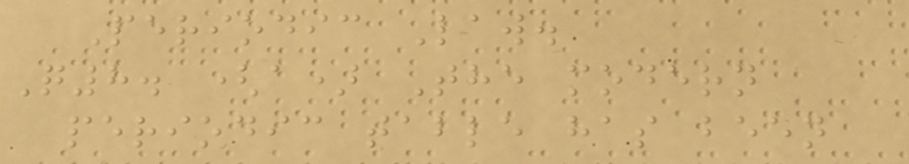Periodic Law.
Q8. (a) The modern
periodic table has been
